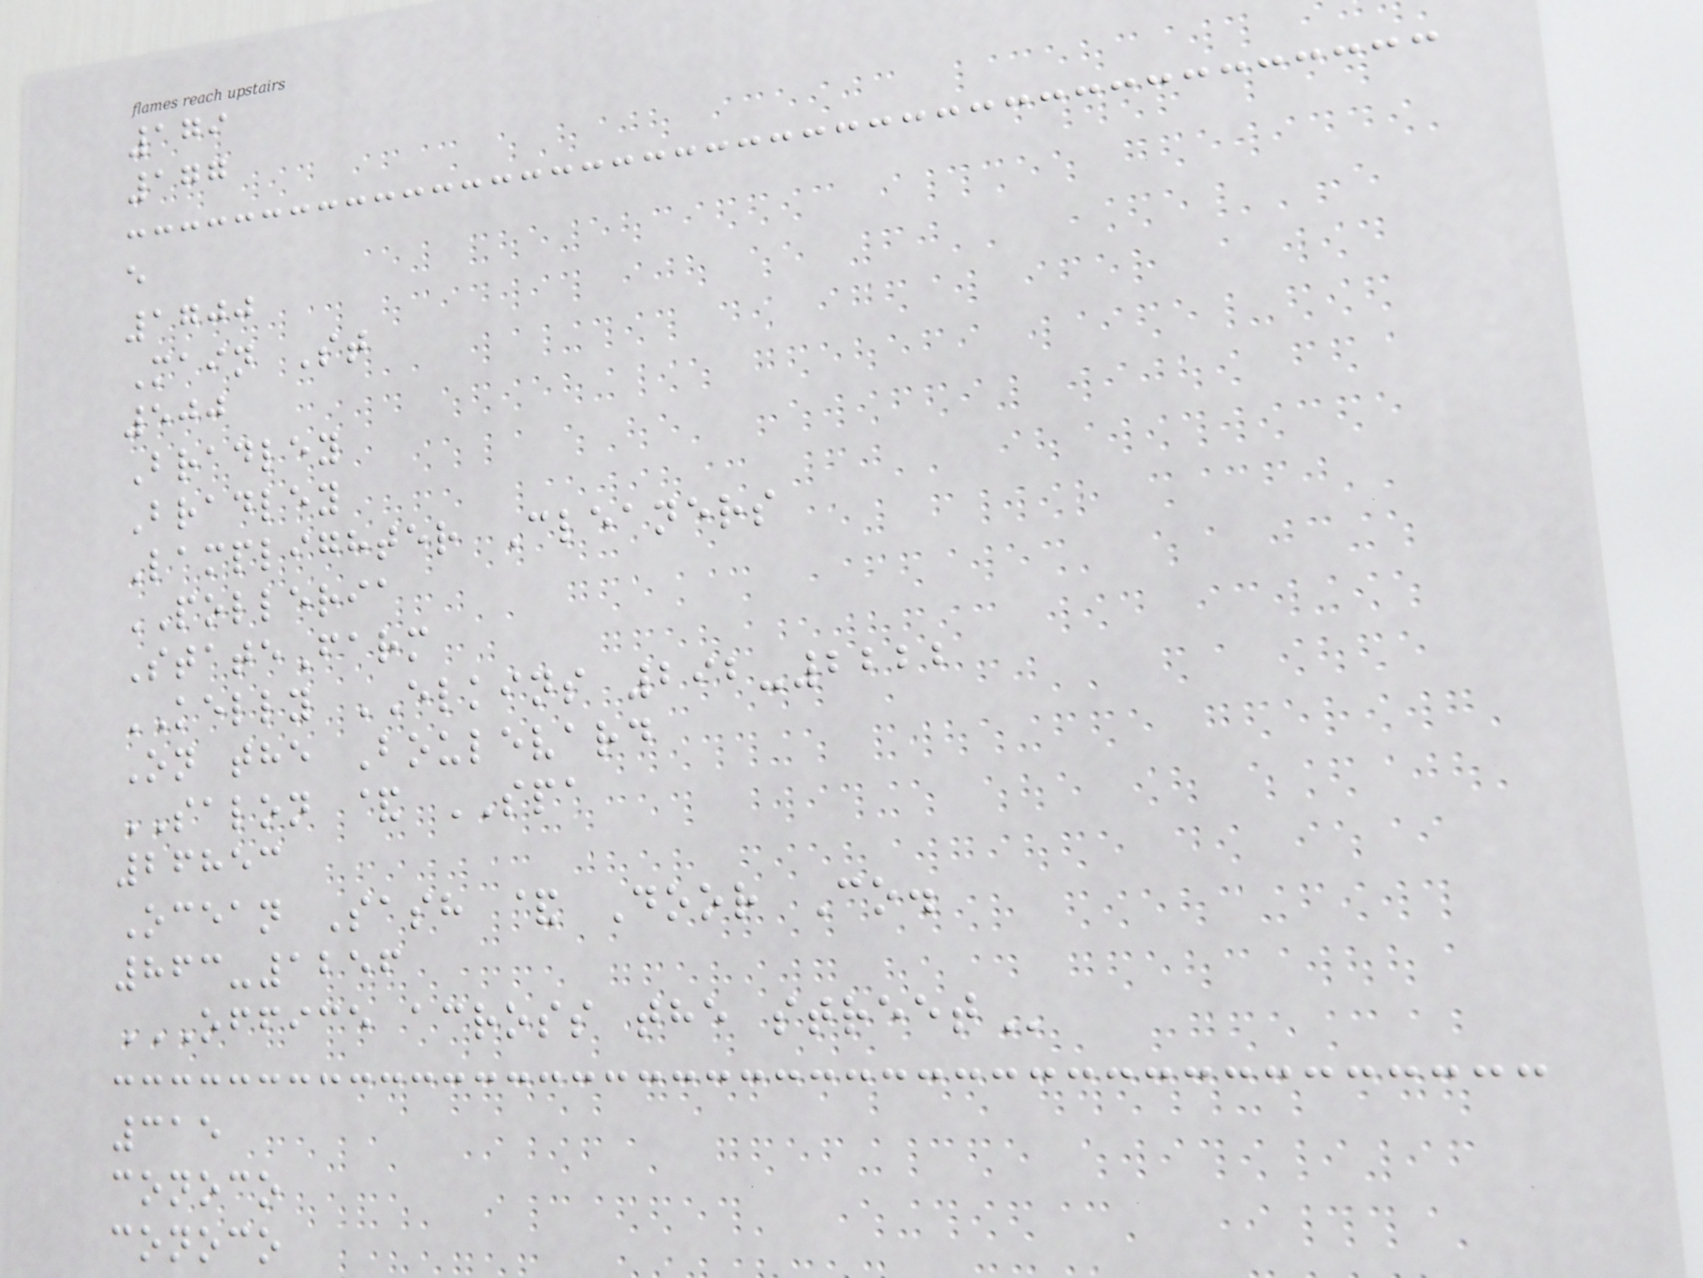179
177
e
1700
Main St
500
Bradley
Bradley
Lamplighter Cleaners
POLLERIA
StateFarm
KELLY ELKINS 292-2222
On the Boulevard
SALON & SPA
26853
Ocean Sash & Door Co.
863-1256
OFFICE ACROSS THE STREET
315
conoco
conoco
